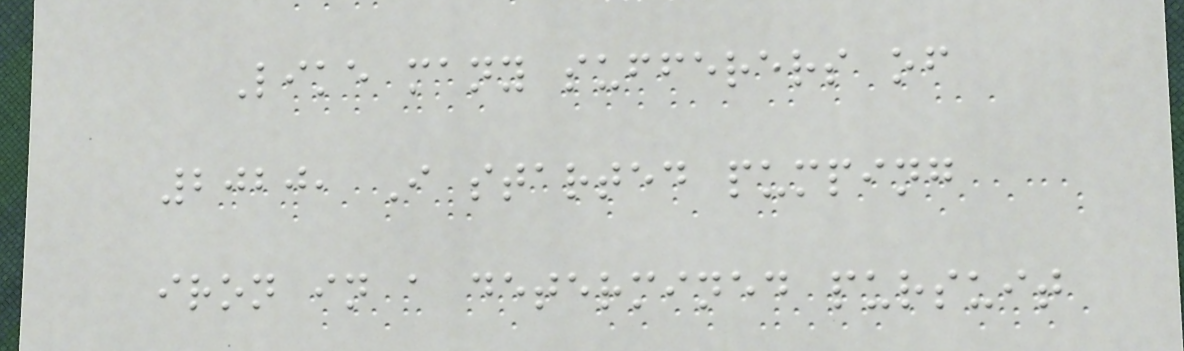Like many sufferers of
2020, I started pumping
iron in a determined pursuit
